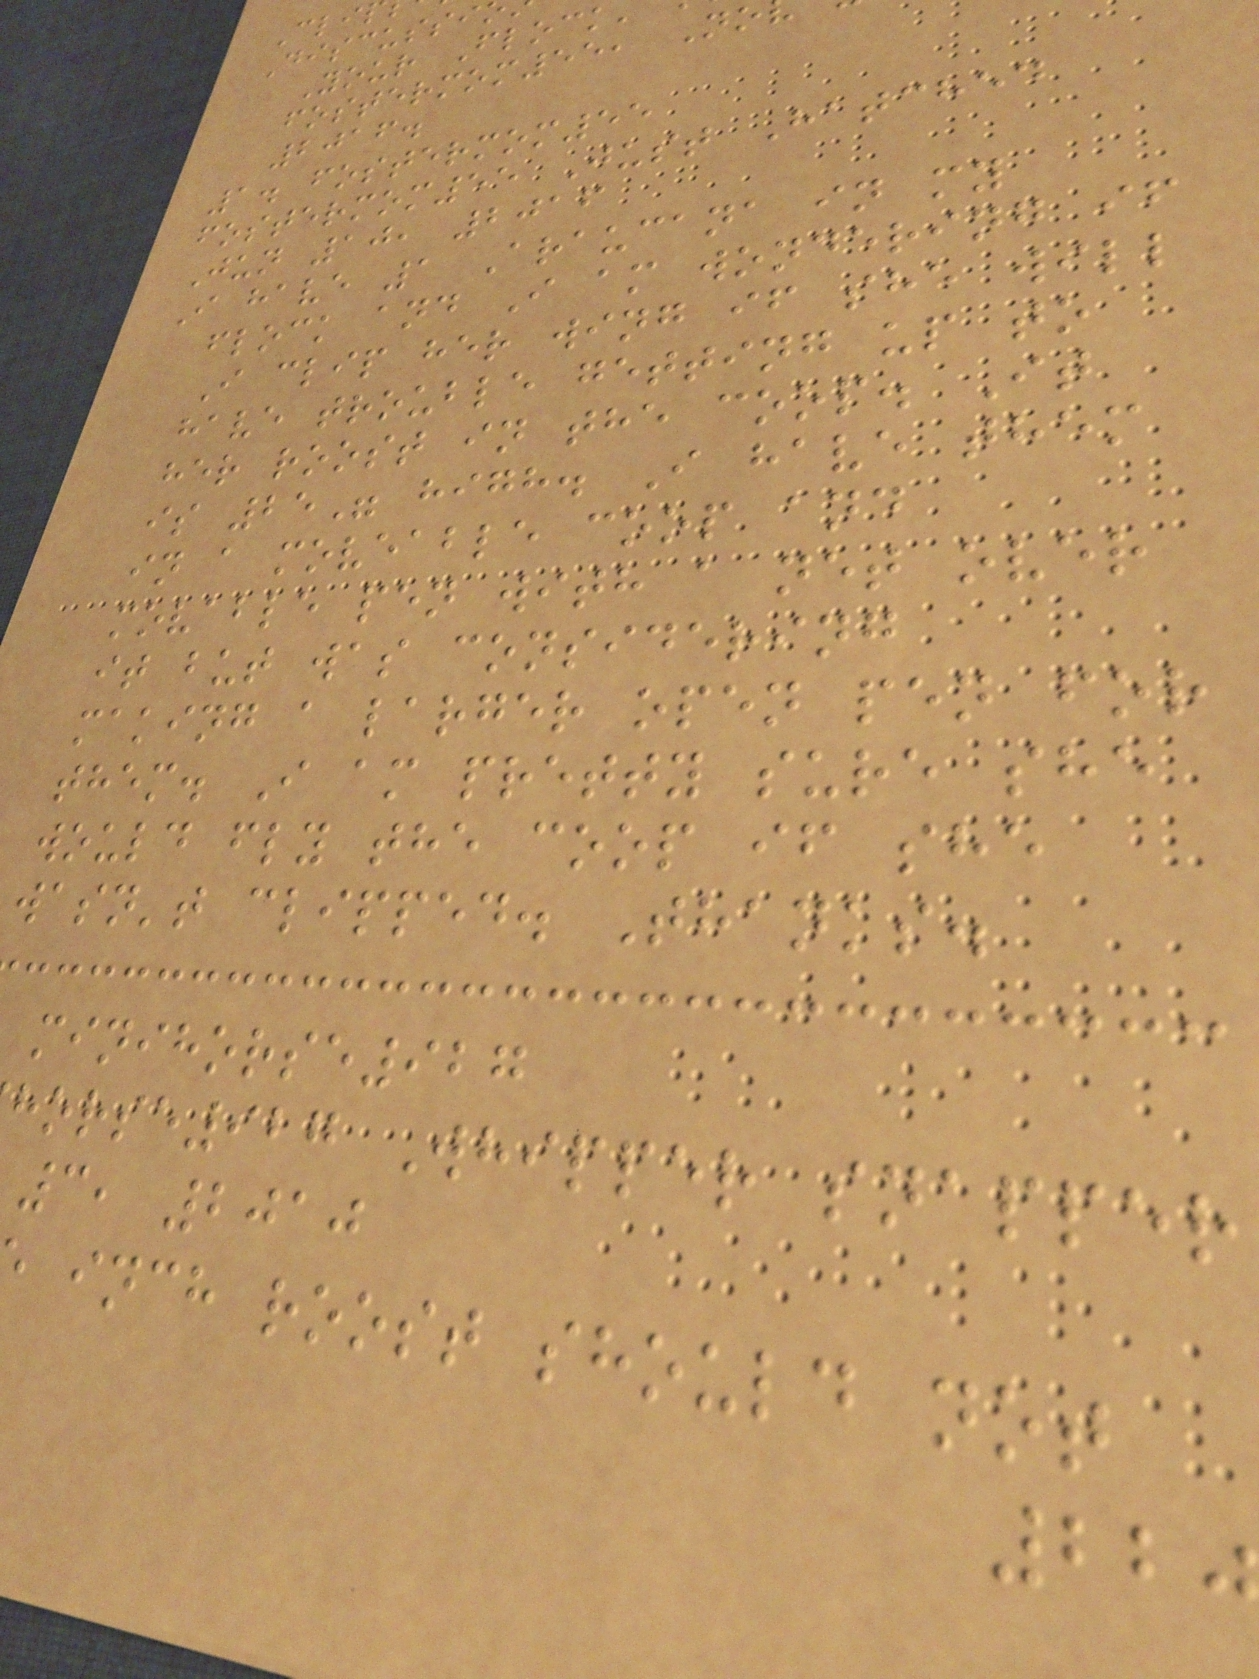Cli
Discussi
Your Flock
fostermom55, No
2016.
1. fostermom55
fostermom55 Just Hatched
Jun 10, 2016
I have 1 Araucana in my
flock and I am wondering if
I clip her wing if she will
have trouble getting up to
her roost in the coop. It
is 25" high. I have them
in a moveable coop and
movable pen with a net over
it but was considering
making a larger open pen for
them. I am pretty sure she
would fly the coop if she
wasn't clipped. Thanks.
minihorse927
horse927 Whipper snapper
3, 2010
inch roost should not
